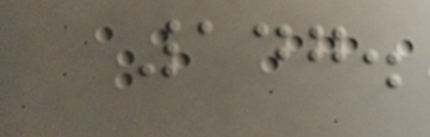147.
